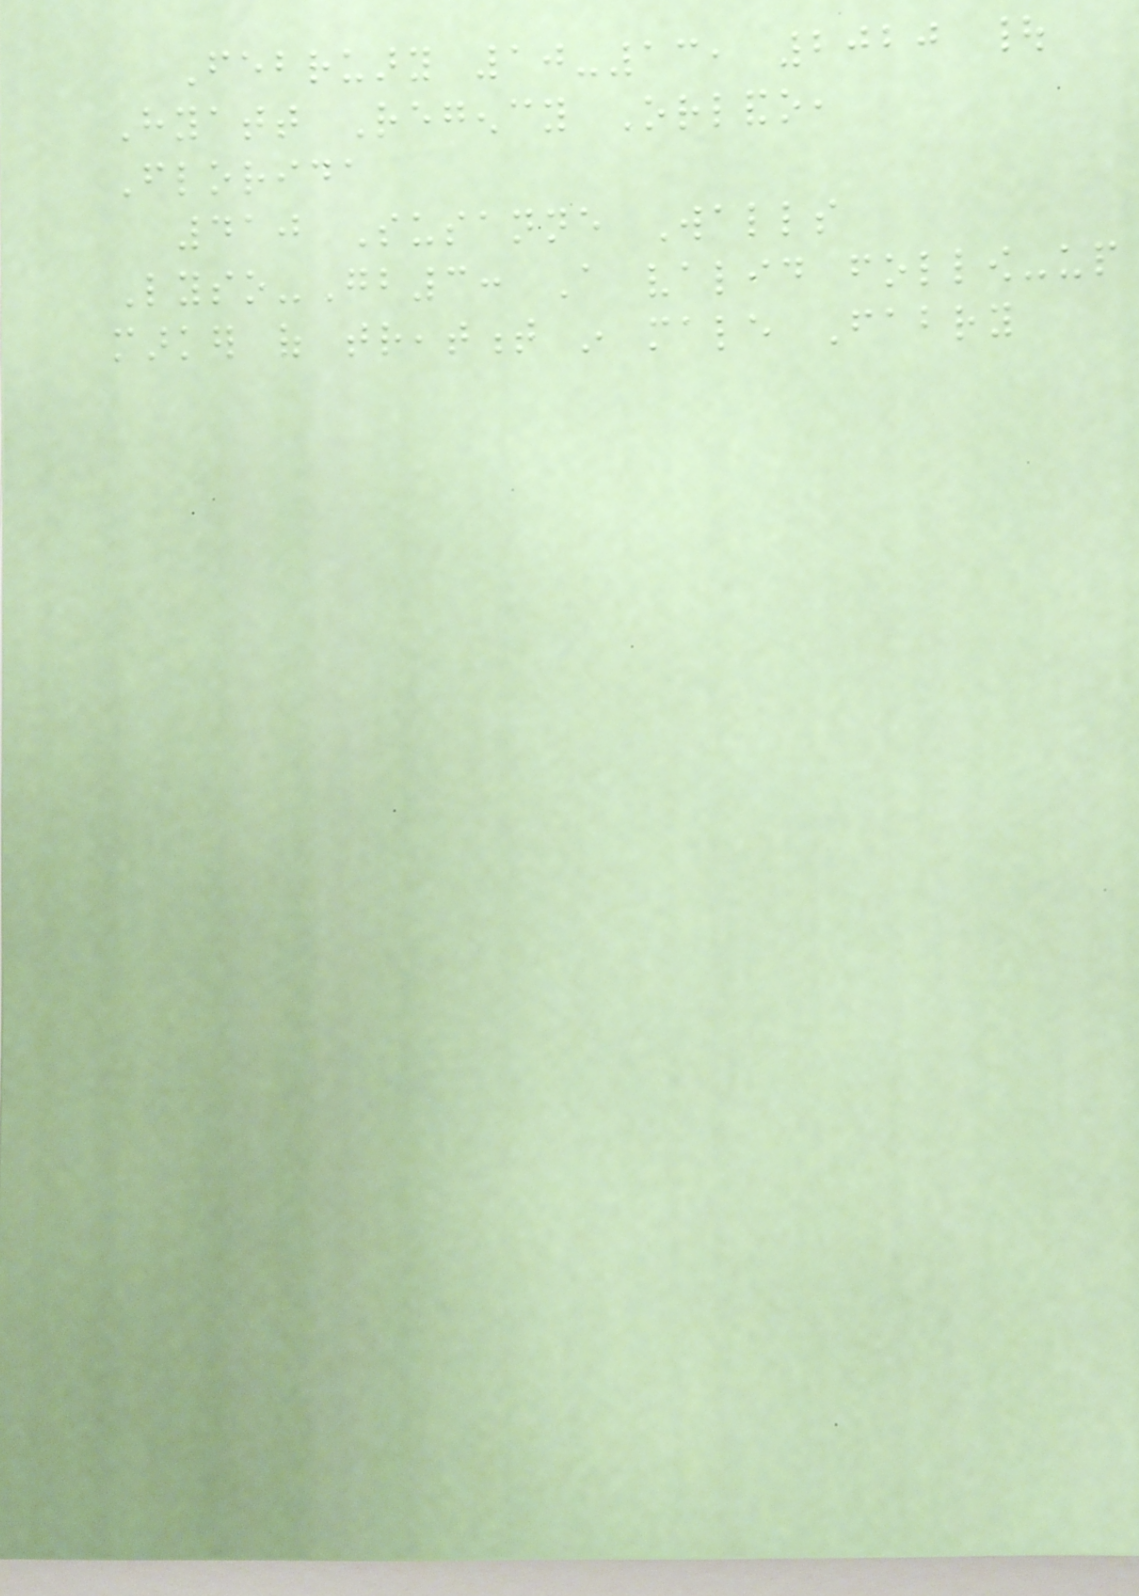February 10-13, 2020 |
Hyatt Regency Orlando,
Florida
410 Susanne Walls
Lyso-Gb3: A valid follow-up
marker of treatment in male Fabry
